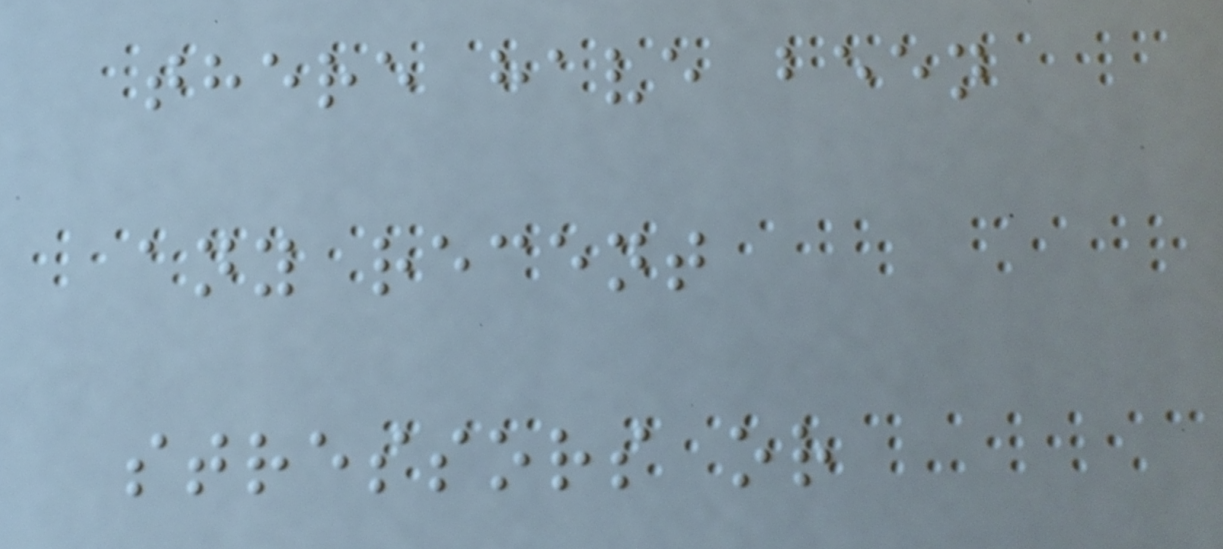there have been
any recent
stressors or
